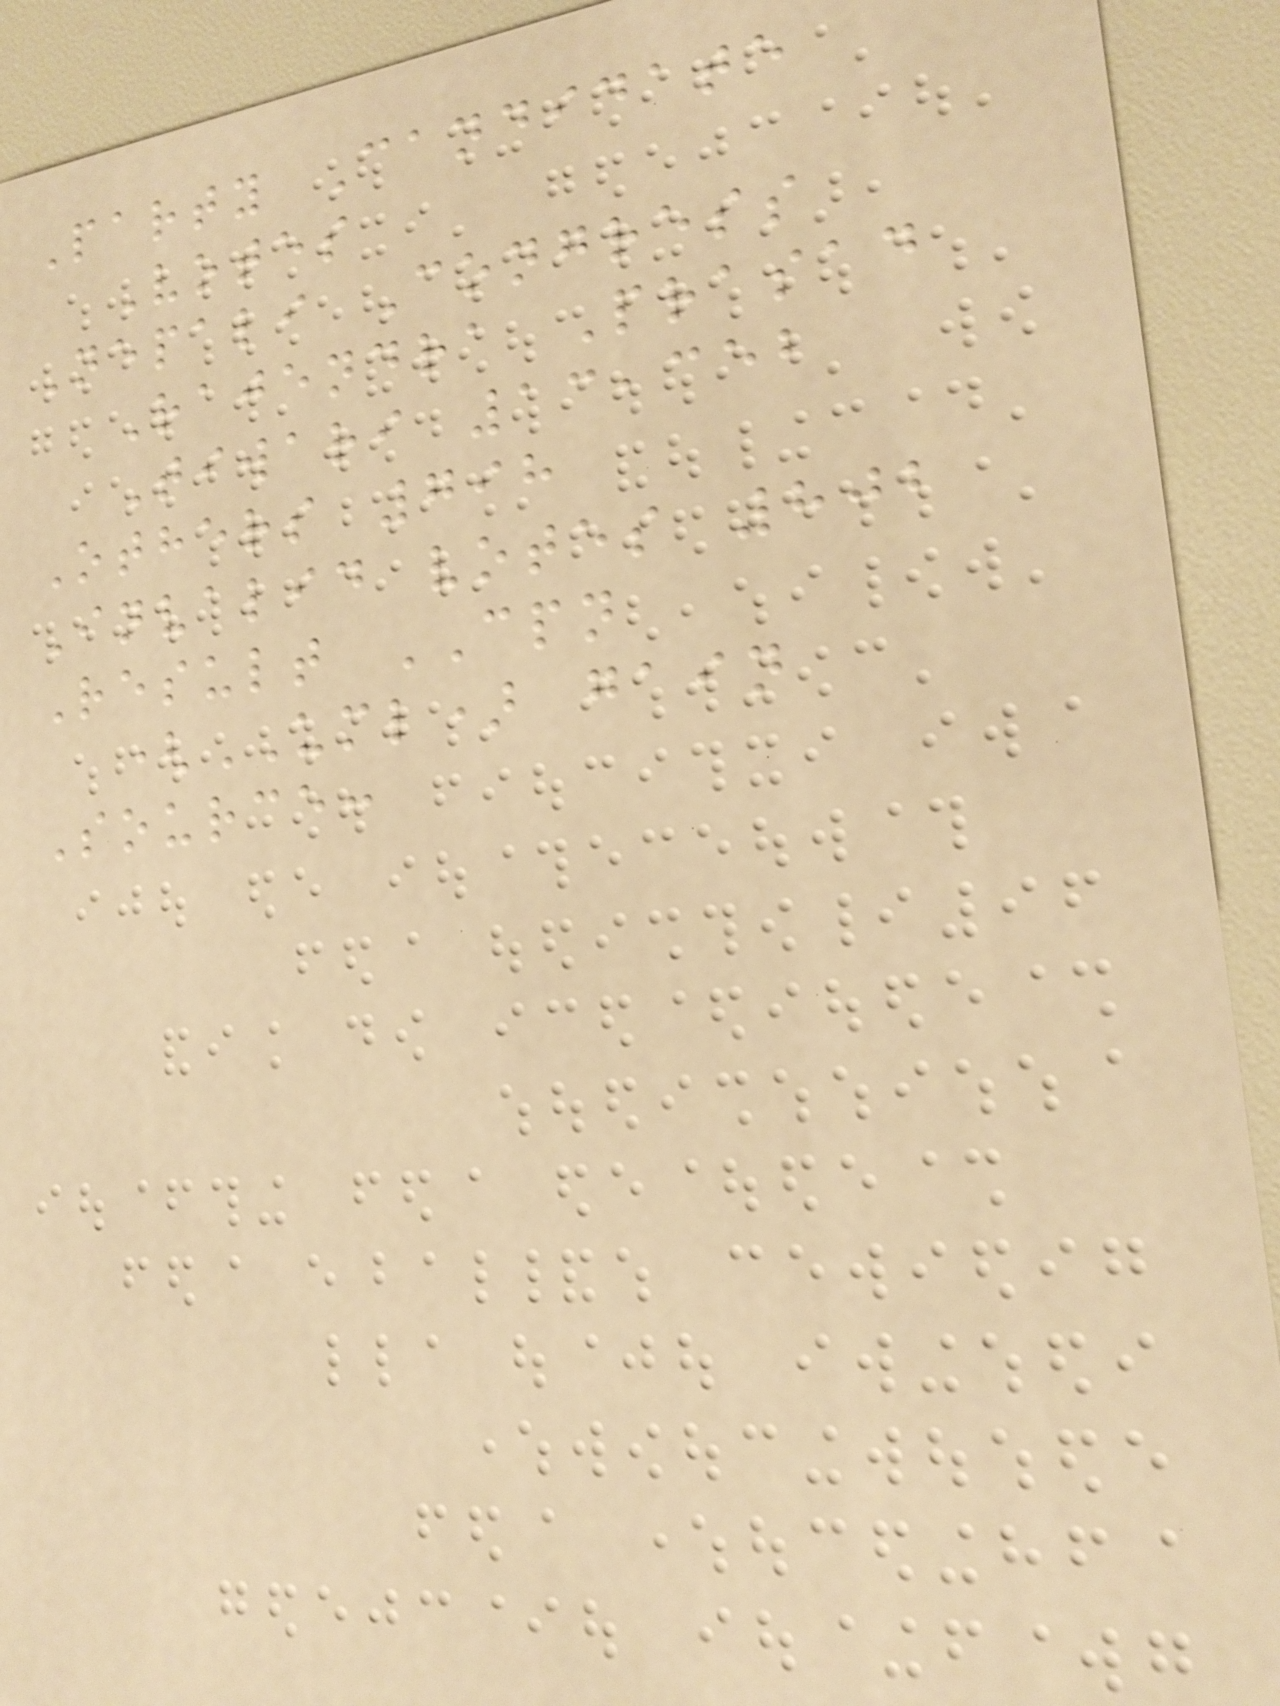Party Candidate
Votes
Nepali Congress
Rajendra Prasad
Tiwari 13,352
Others 798
Invalid votes 802
Result CPN
(UML) gain
Source:
